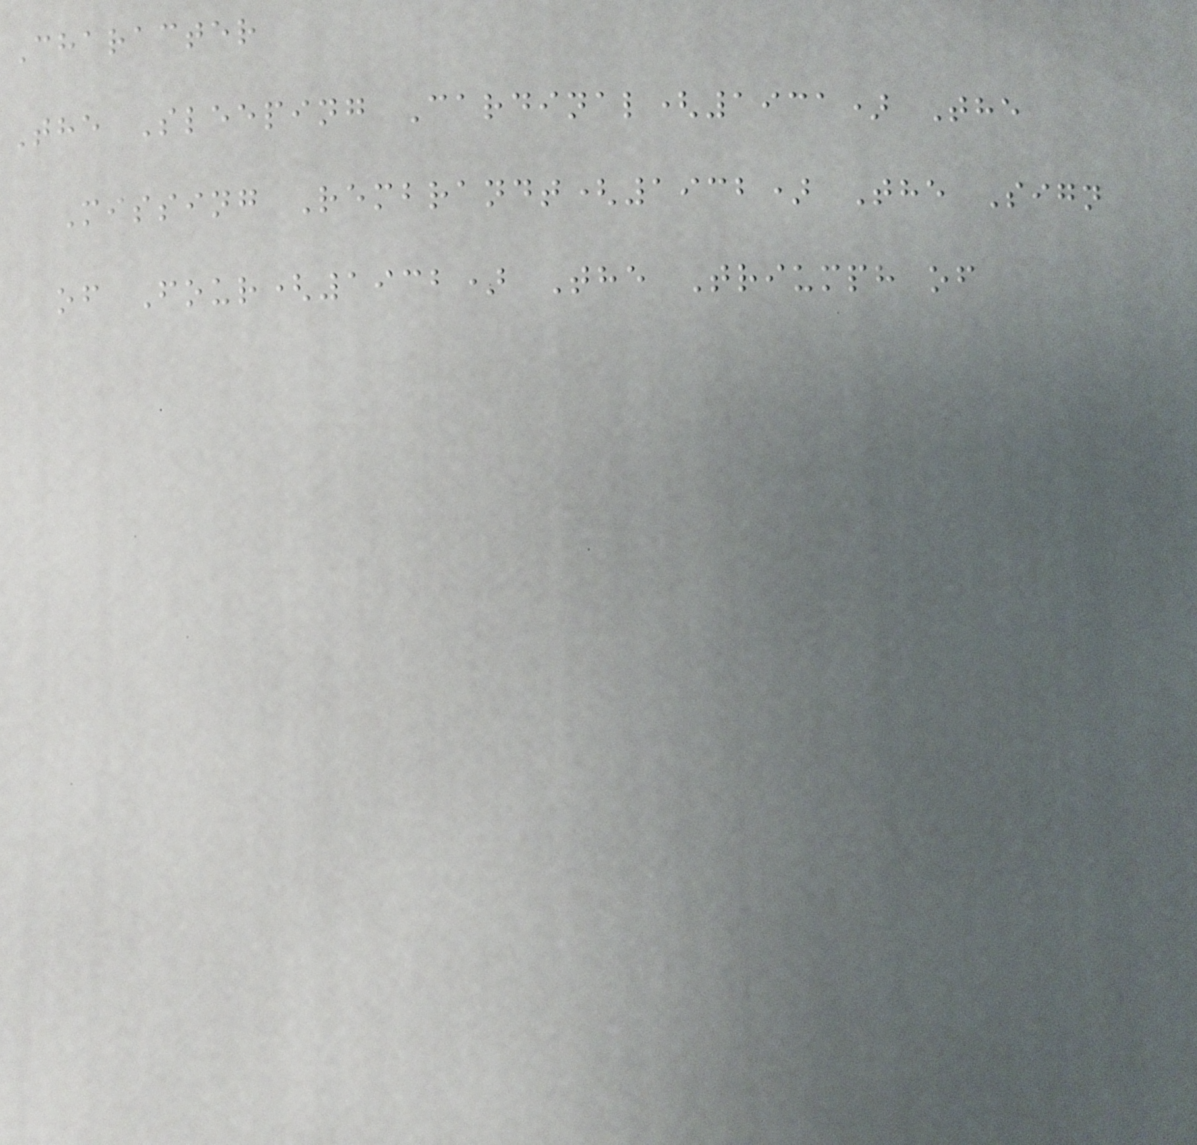Character
The Sleeping Cardinal(1931) The
Missing Rembrandt(1932) The Sign
of Four(1932) The Triumph of
